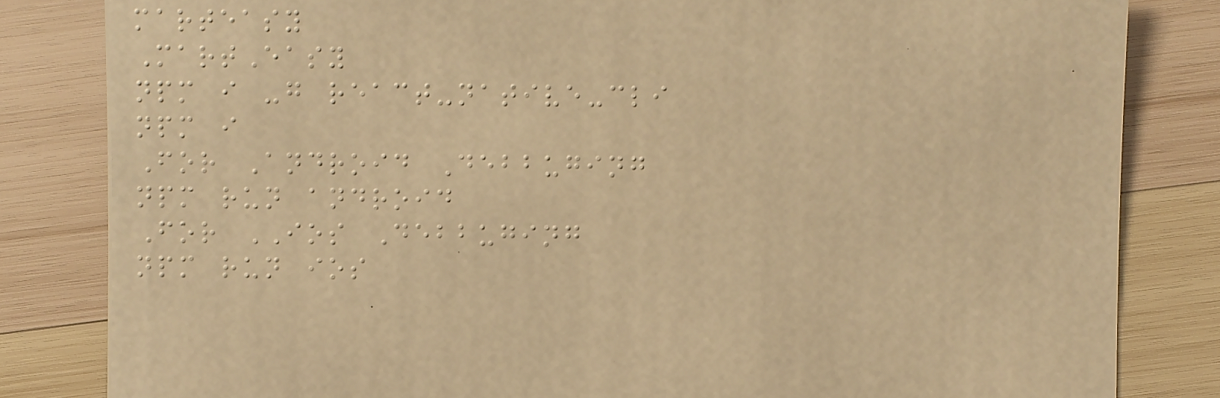marteasy
MartEasy
npm i -g react-native-cli
npm i
For Android Debbuging
npm run android
For IOS Debbuging
npm run ios
